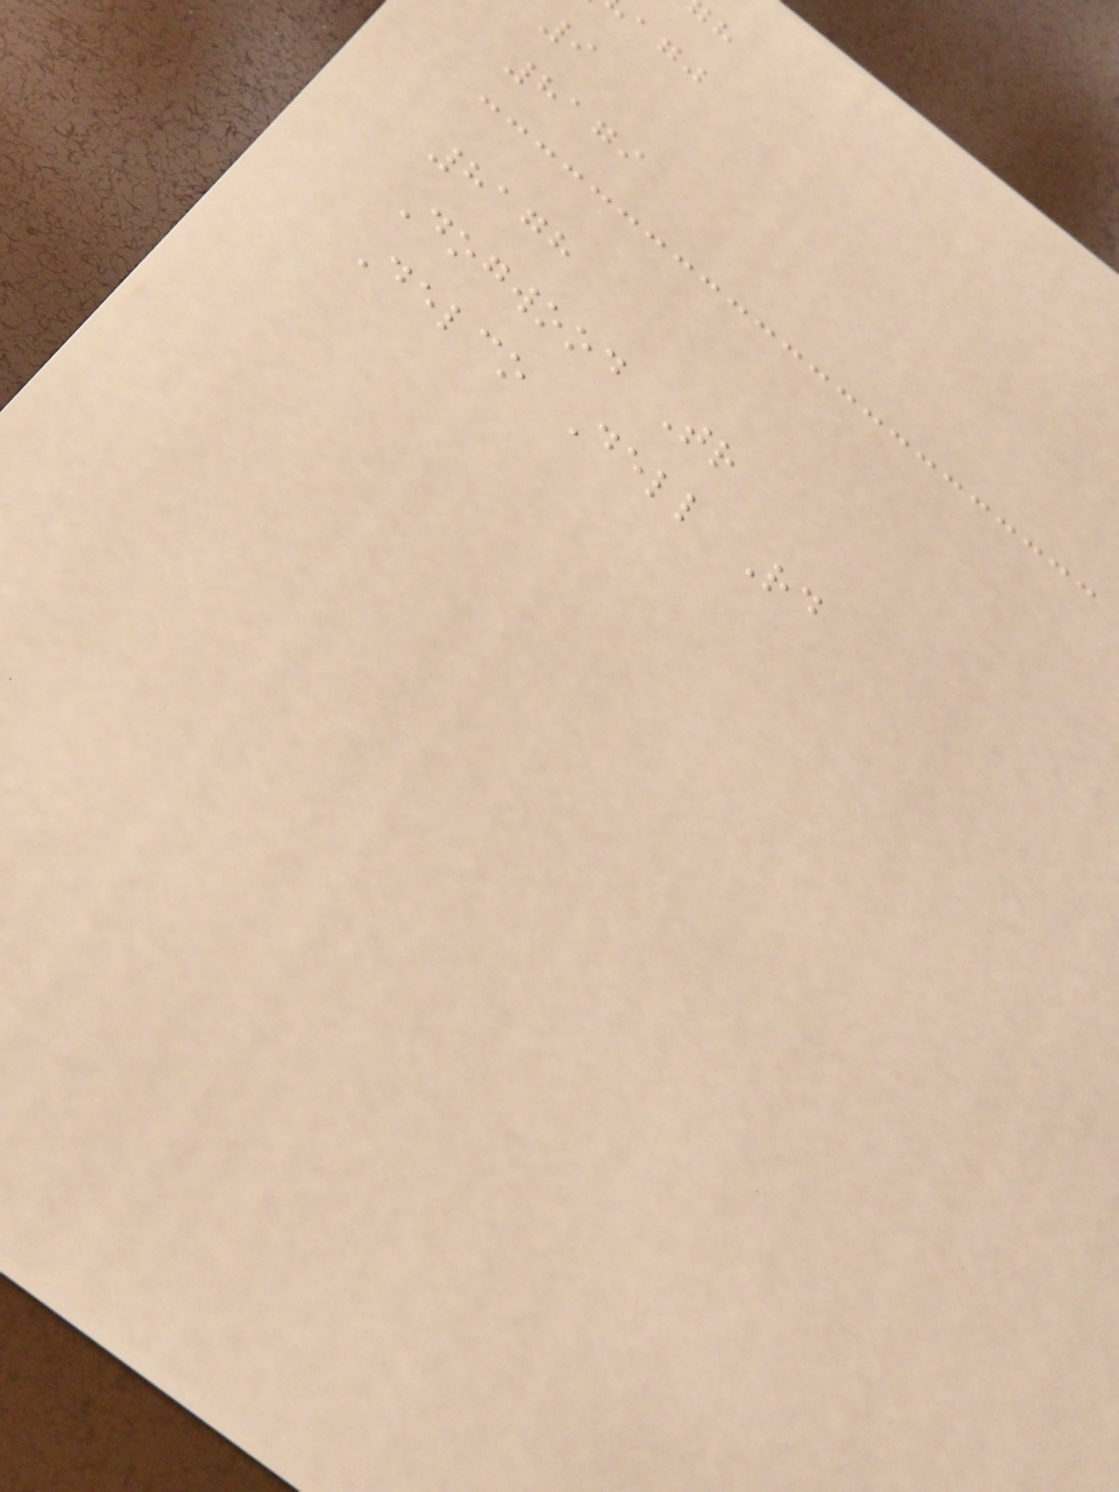9
8179
8178
Dogwood Tr
Delco Dell Rd
